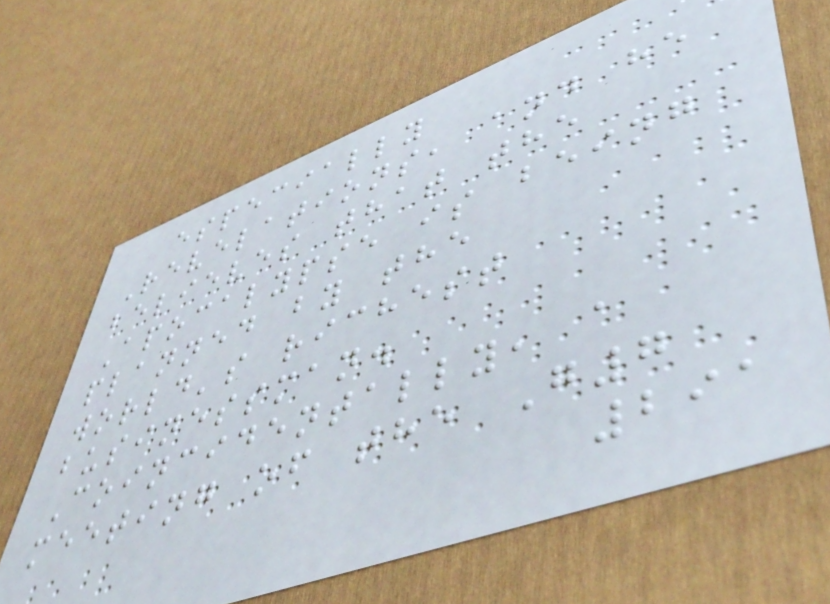especially
Revelations, and he
believes that the
Apocalypse is being
planned by the
world's richest
businessman.
Coincidentally, a
meeting of the G7
291
